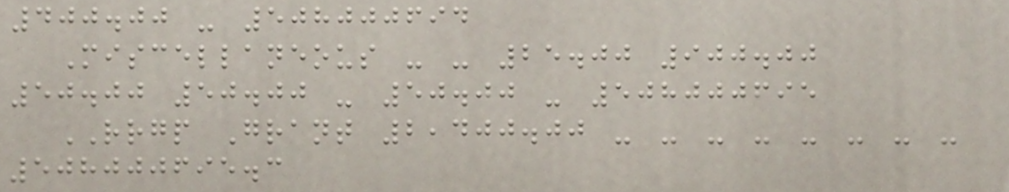400.00 - 508000694
Miscellaneous - - 25.00 900.00
50.00 50.00 - 50.00 - 508000695
RRGP Grant 2,400.00 - - - - - - - -
508000695.3
